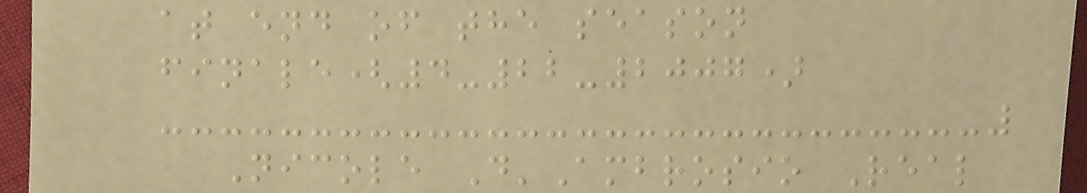at end of the season
finale(4-22-2007)
Nicole D'Ambrosio Real
